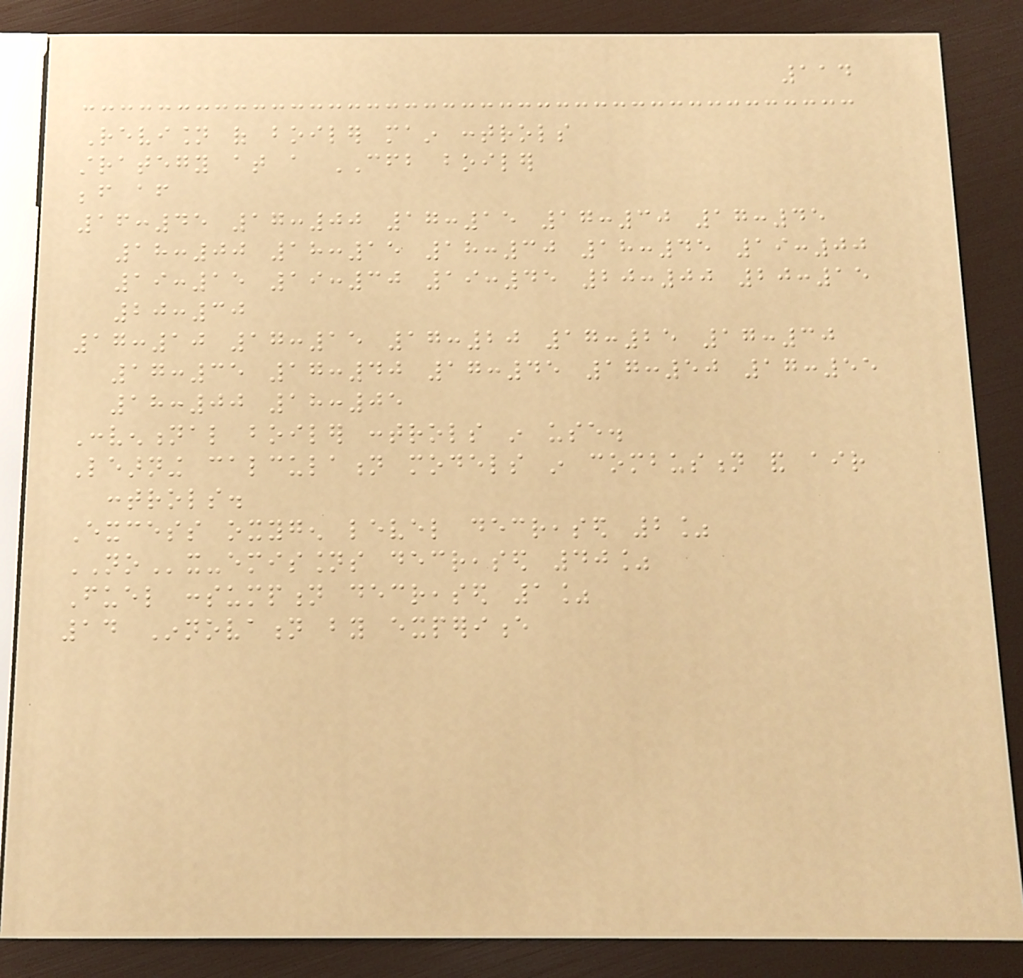114
Revision of boiler main controls
strategy at a CFB boiler
before after
16:45 17:00 17:15 17:30 17:45
18:00 18:15 18:30 18:45 19:00
19:15 19:30 19:45 20:00 20:15
20:30
17:10 17:15 17:20 17:25 17:30
17:35 17:40 17:45 17:50 17:55
18:00 18:05
Conventional boiler controls in use.
Learning calculation models in combustion and air
controls.
Excess oxygen level decreased 2%
NOx-emissions decreased 40%
Fuel consumption decreased 1%
14 Innovation by experience
